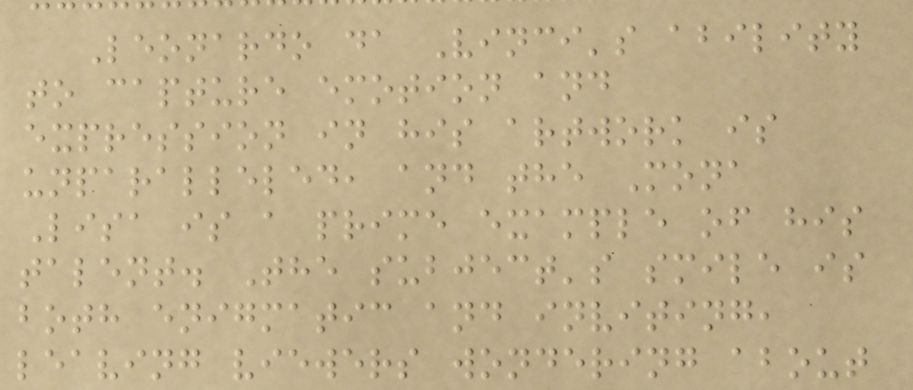Leonardo da Vinci's ability
to capture emotion and
expression in his artwork is
unparalleled, and the Mona
Lisa is a prime example of his
talent. The subject's smile is
both enigmatic and inviting,
leaving viewers wondering about
